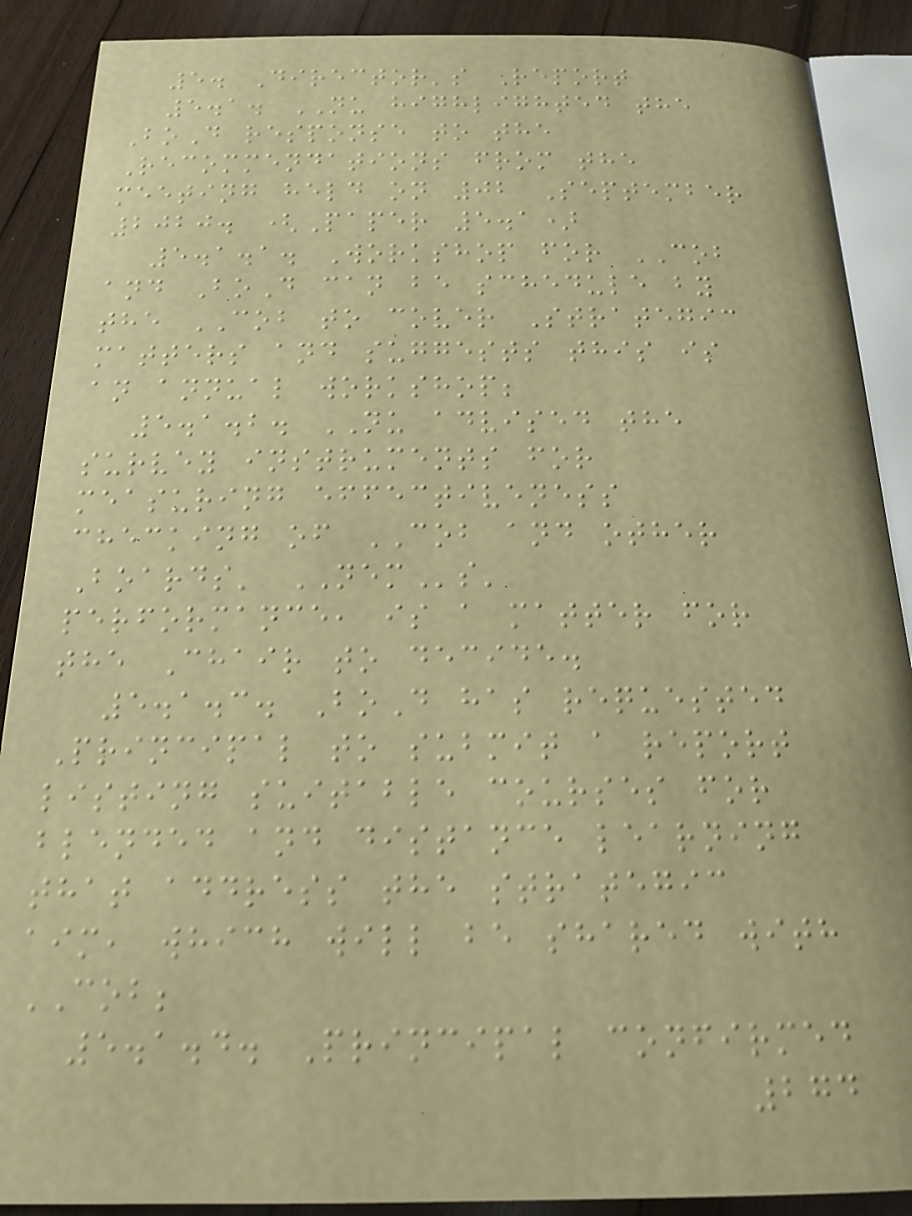5. Director's Report
5.1. NU highlighted the
BoD response to the
Recommendations from the
meeting held on 02 September
2020. (Paper 5.1)
5.1.1. Workshop for COB
and BoD can be schedule by
the COB to cover Strategic
matters and suggests this is
an annual workshop;
5.1.2. NU advised the
survey instruments for
measuring effectiveness
checking of COB and other
Boards' NEMs'
performance, is a matter for
the Chair to decide.
5.1.3. BoD has requested
Principal to submit a report
listing suitable courses for
blended and distance learning
that address the strategic
aim, which will be shared with
COB;
5.1.4. Principal confirmed
274
